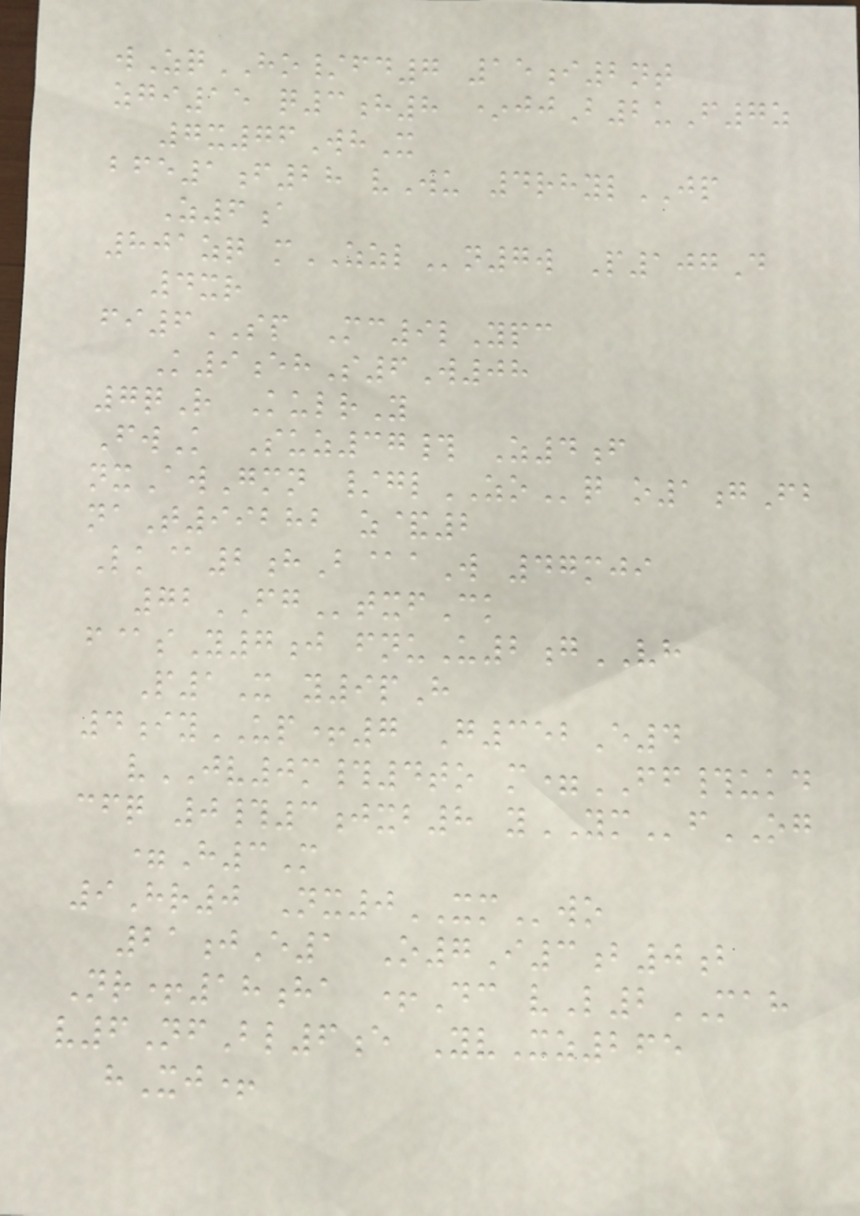wZqHO/fd7 15i2nt
zgi15 q3h8 *jjB2uF7z
7x76WhX
bfe1f28 vWu 4rhylJP
Z6a
801zq mZZLn7w P107D
4xr
fi6SP Mc9lYpc
K9ehS6W08
7qR KulrY
FwK Suz37# Z4f
nxAwGmn /glZOq o1gFb
naT99282 z&2
Lk@2hB@aW 47mji
72FGtxfCk
f@sY7j fnuU2gVH
P1X y9pH
4iyUP+7 G352E4
vJV0m#4to m=FF#ukd
cfq 0#3jxb8 yYMfOG
=H3M
9Hr0 Nx0XMwo
21jE1 O7I3b0b
Nr+18ha +Dc vL2MAH
v6NfBl6e YvXz265
hXj+
